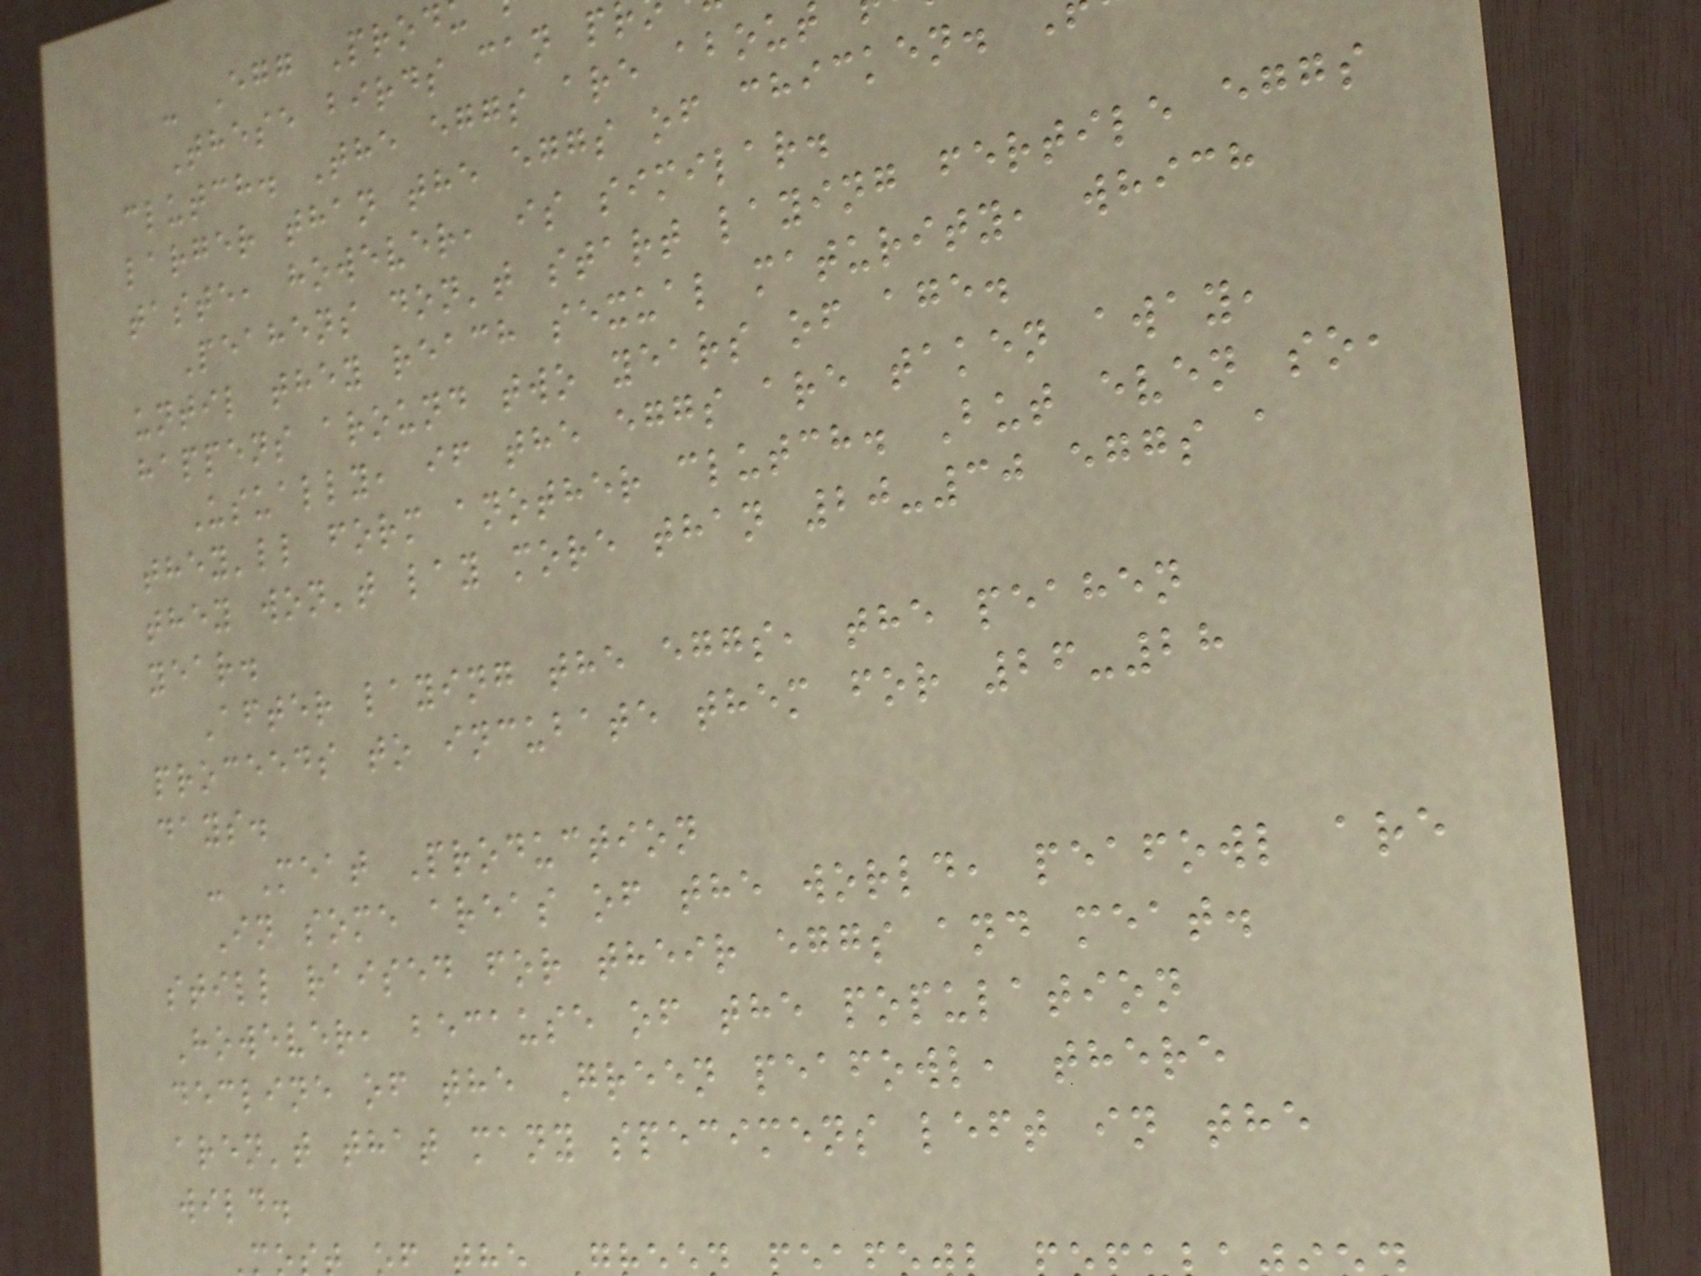- Egg Prod
These birds can p
clutch. The eggs are about
larger than the eggs of chicken.
taste, however, is similar.
Peahens don't start laying fertile eggs
until they reach sexual maturity, which
happens around two years of age.
Usually, if the eggs are taken away,
they'll form another clutch. But even so,
they won't lay more than 20-30 eggs a
year.
After laying the eggs, the peahen
proceeds to incubate them for 26-28
days.
- Meat Production
In some areas of the world, peafowl are
still raised for their eggs and meat.
However, because of the population
decline of the Green peafowl, there
aren't that many specimens left in the
wild.
